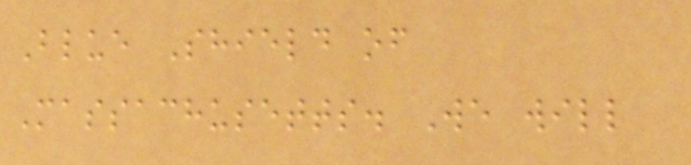Blue Shield of
Massachusetts. We will
